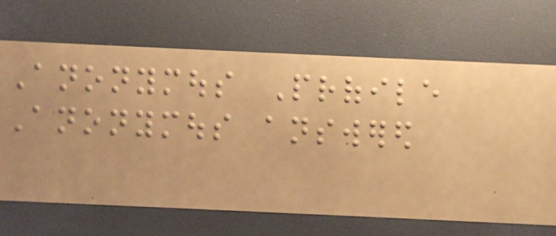Anonymous Profile
Anonymous answered
